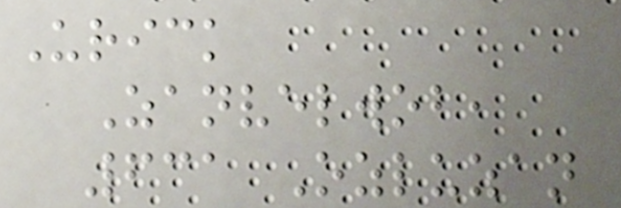Urick
Zanvelwob,
631 Ozluzan
